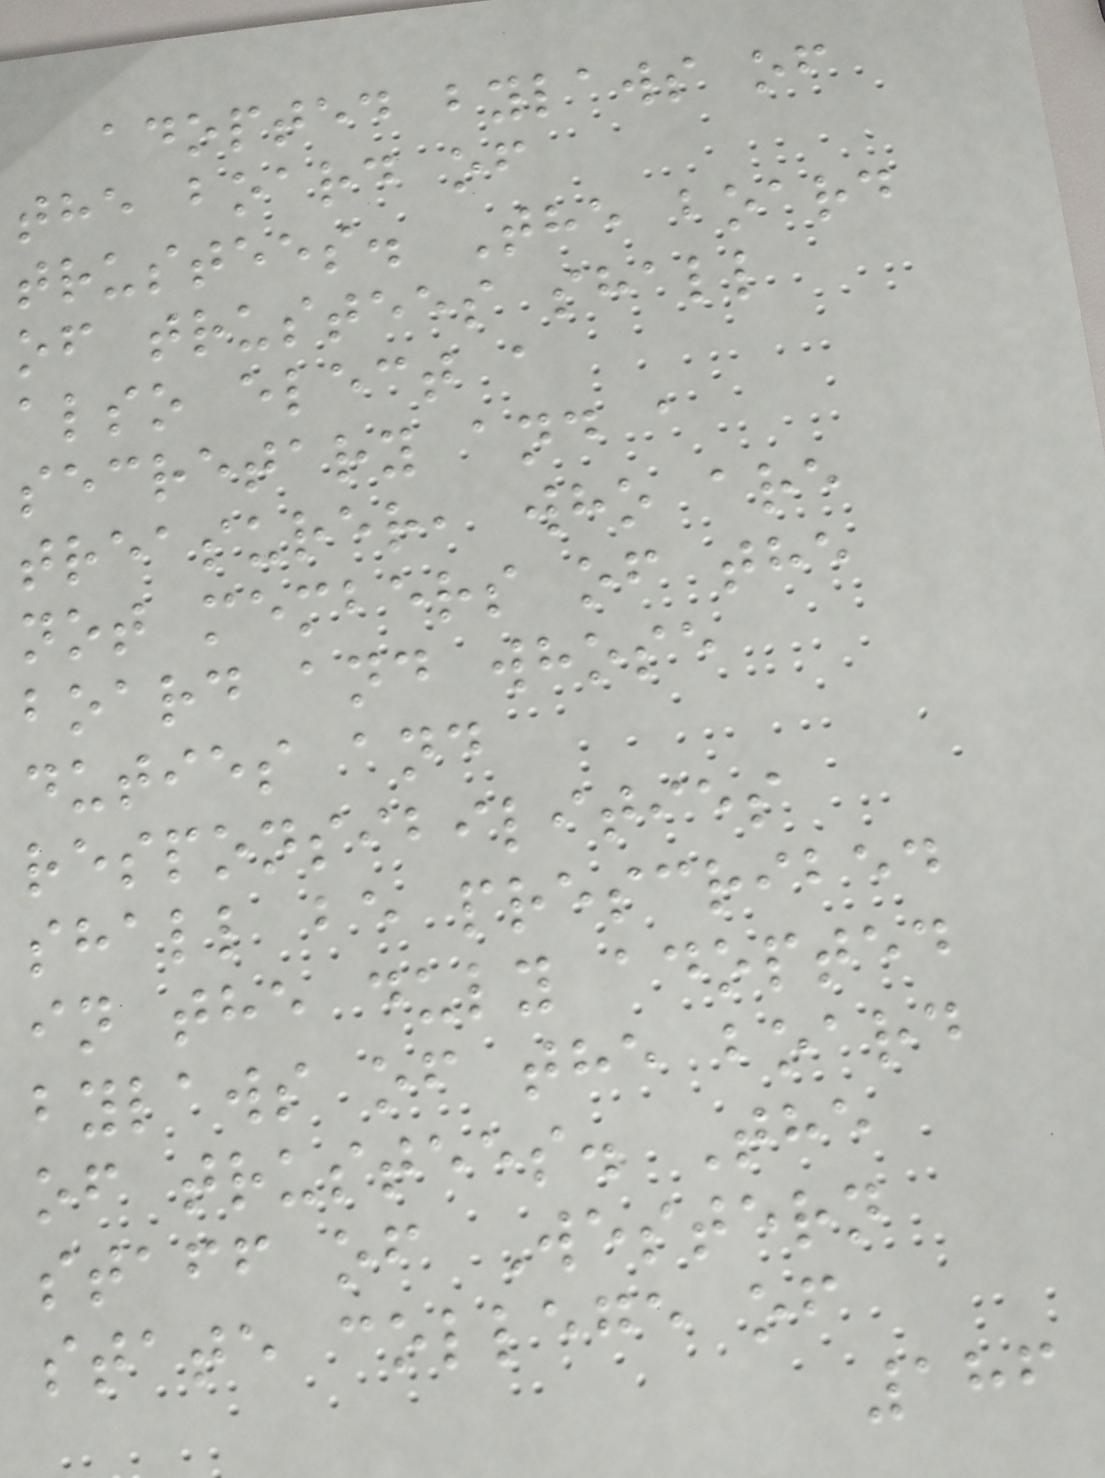adopted bylaws of
the board of
trustees. The board
of trustees shall
also elect a
secretary and a
treasurer, who are
not members of the
board and whose
duties and
responsibilities
shall be prescribed
in the duly adopted
bylaws of the board
of trustees. The
staff of Western
state college of
186
